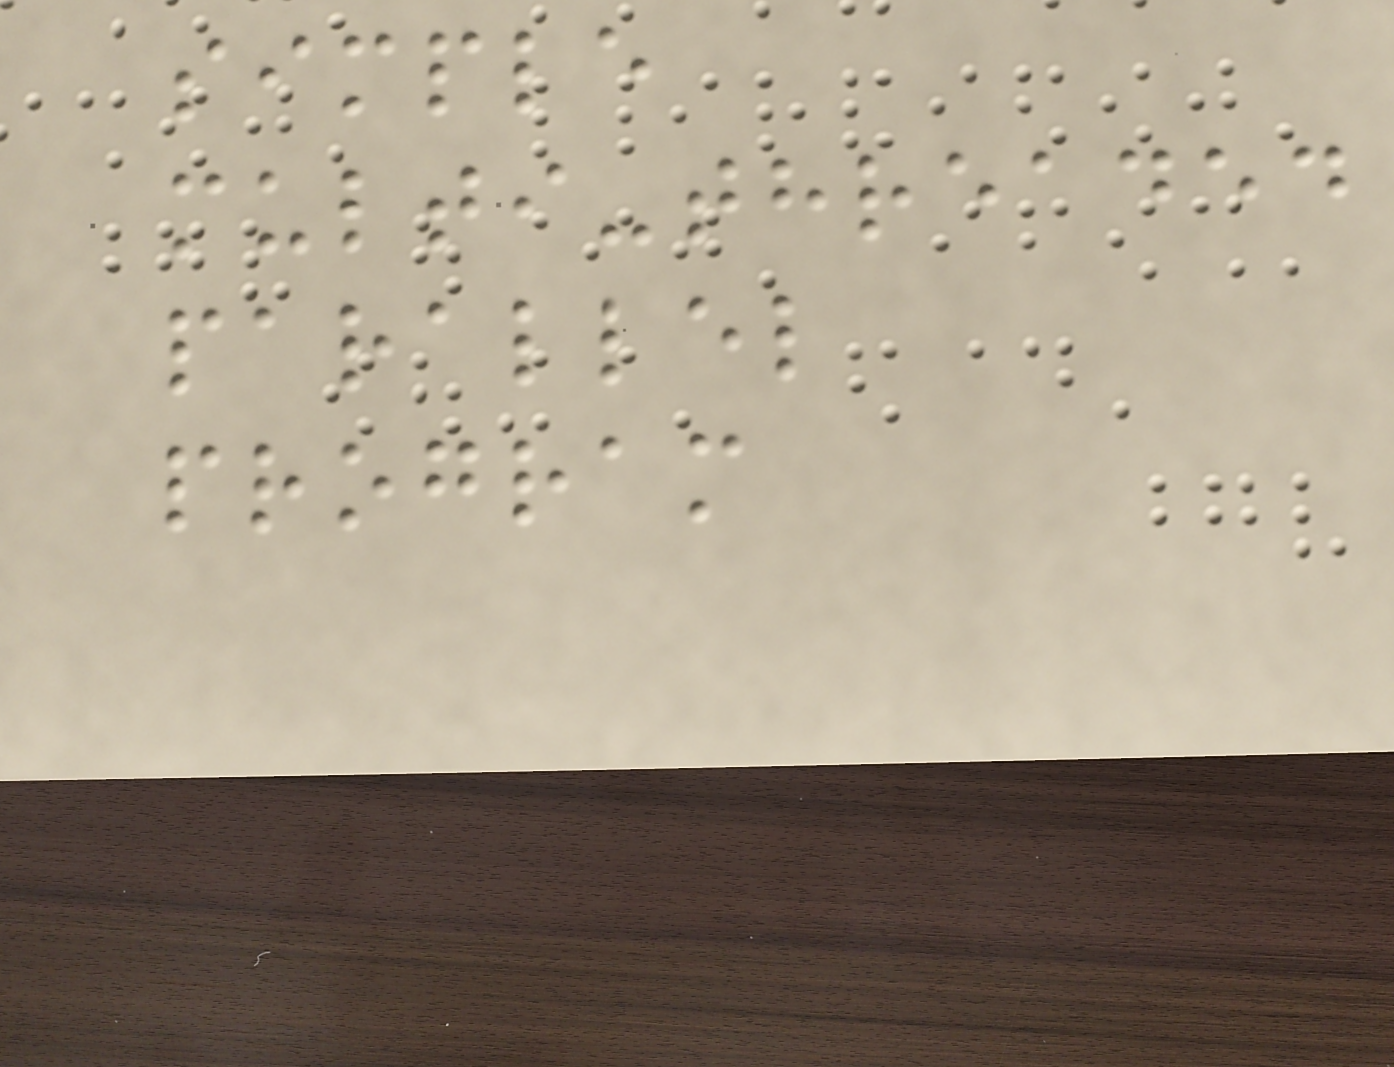simple
multi-threaded
parallel
program
